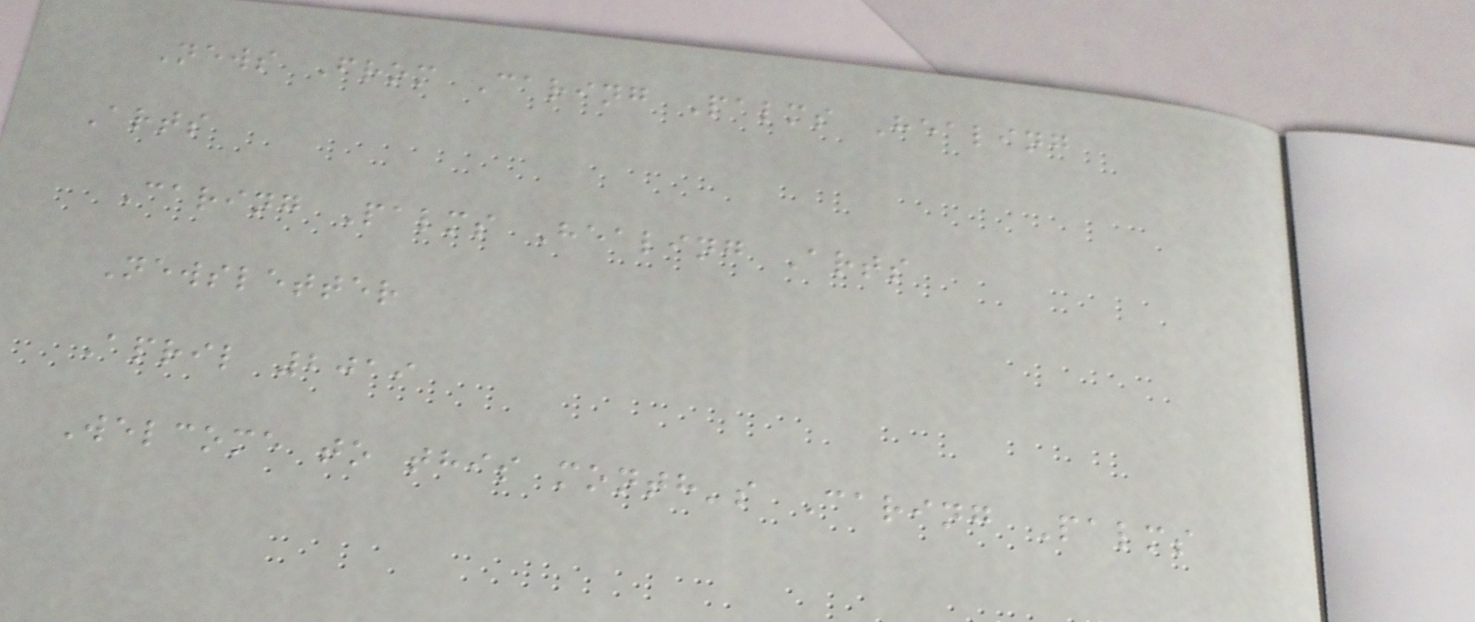News From Caring Palms Healing
Arts
Caring Palms Healing Arts
Newsletter
April 2019
Welcome to this month's Caring Palms
